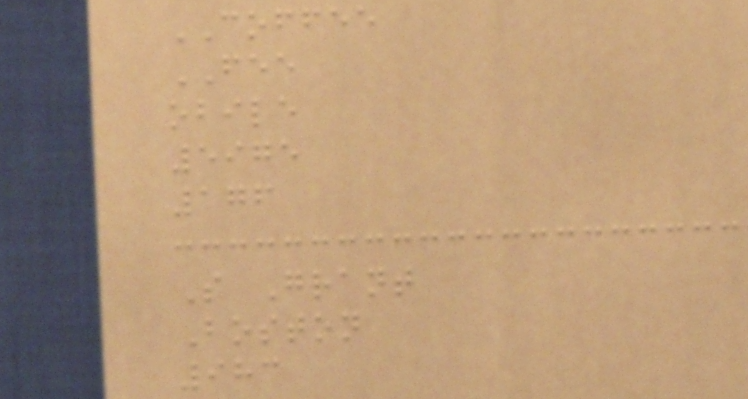COFFEE
FEE
obile
5975
176
S Grant
Boston
983
